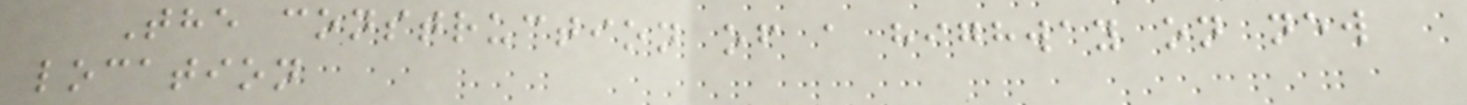The construction of a highway on new
location
